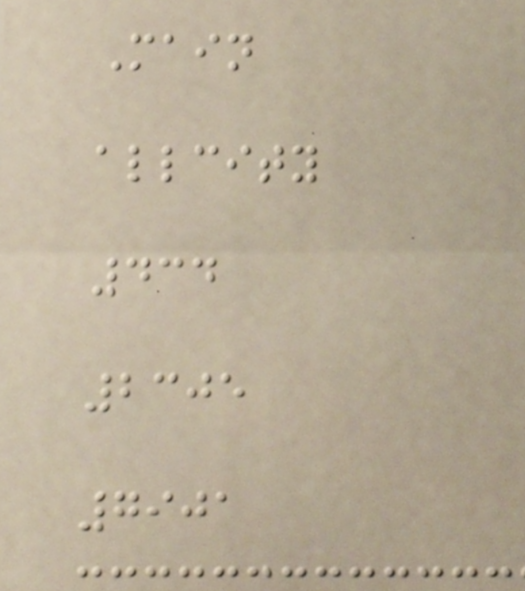Main
allcity
434
2305
7901
